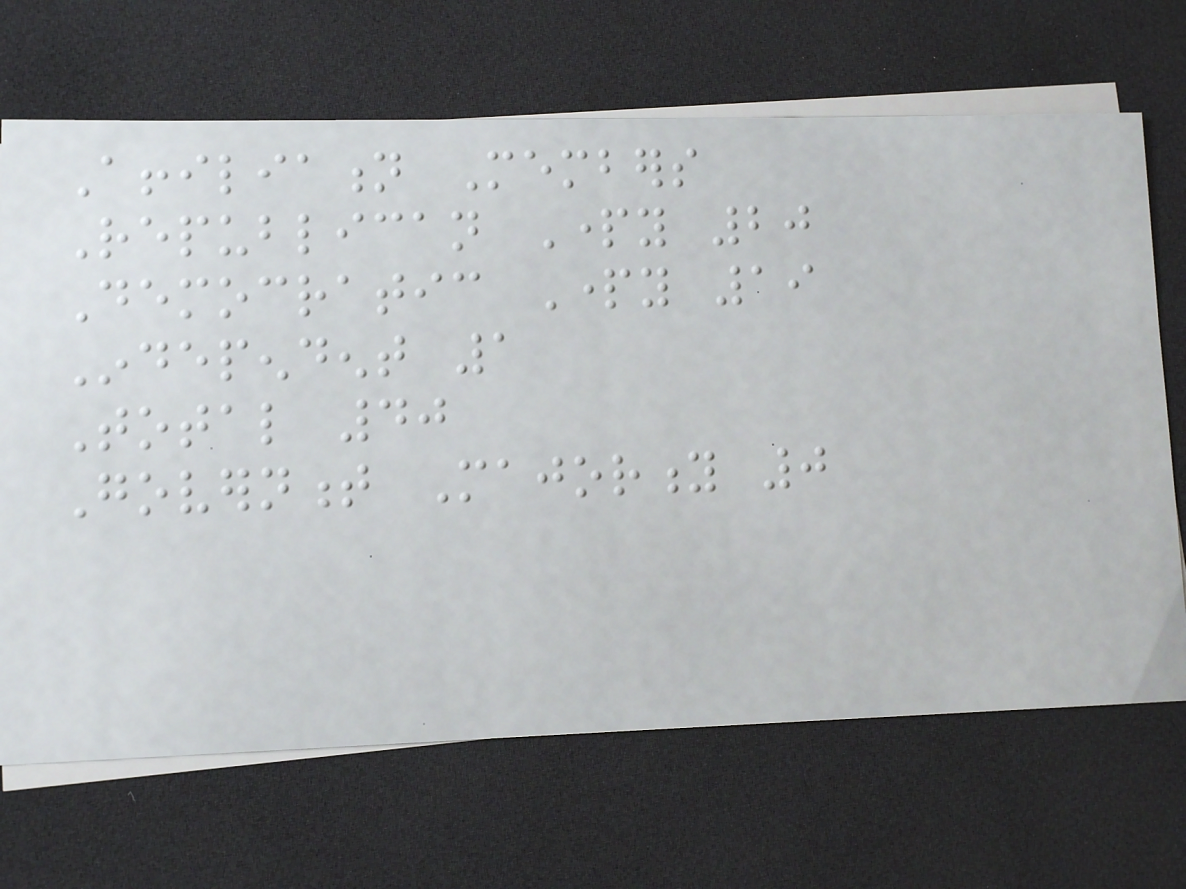Affiliation Members
Republican Party 20
Democratic Party 19
Independent 1
Total 40
Government Majority 0
